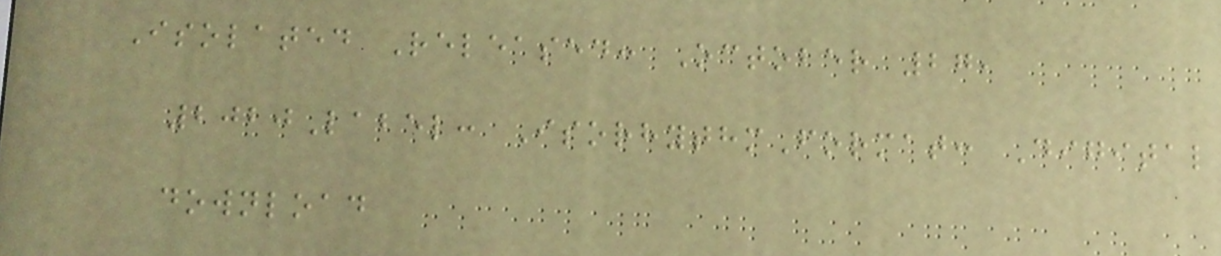Isolated Released: October 27,
2020Label: IsorhythmFormat: Digital
download
